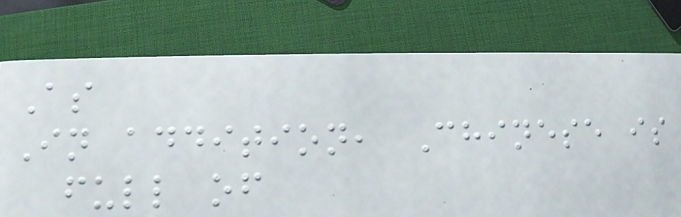As
In addition, Chinese is
full of
